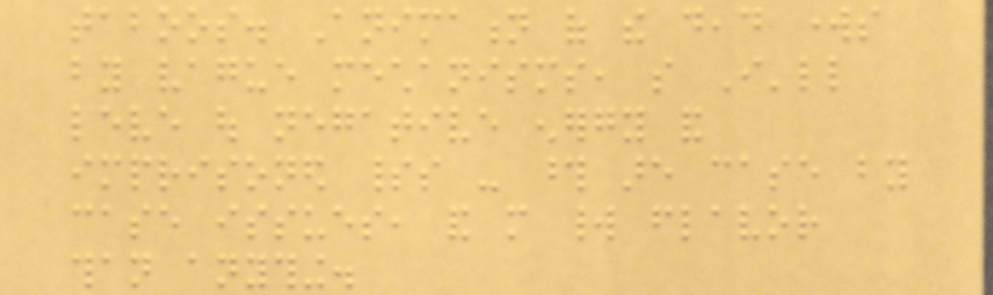taboos. Animation of the dead works
by vague mechanisms, so I'll
leve out negative energy and
imprisoned spirits - those are case by
case issues, and more world flavor
than anything.
